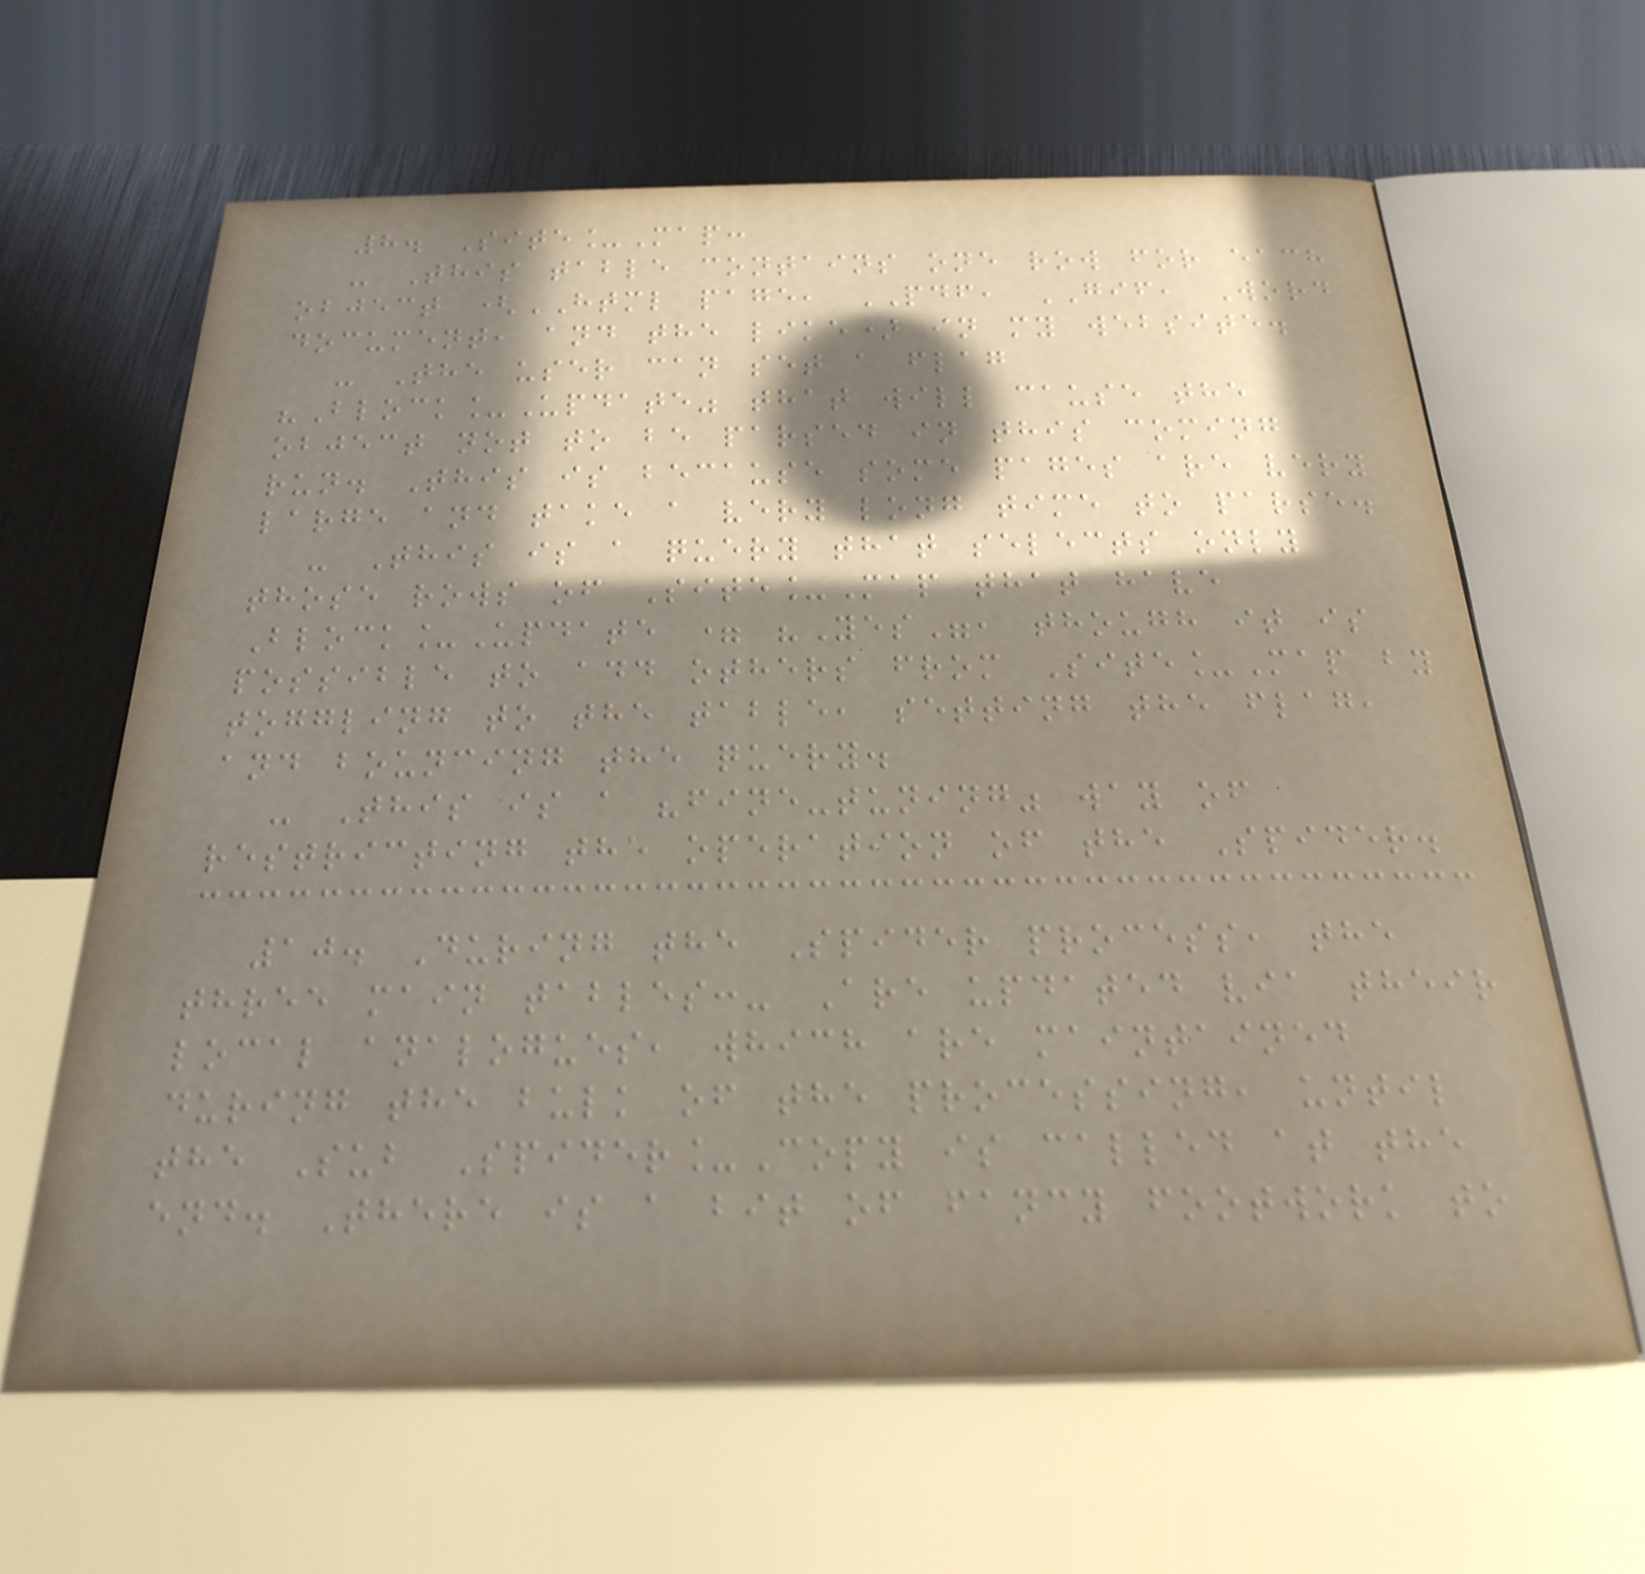8. Site_Map:
- This table contains one row for each
object (HTML page, PDF, GIF, Word
document, and the like) in my website.
- The user can set a flag
"Block_Update" that will cause the
object not to be parsed in this coming
run. This is because some pages are very
large and take a very long time to parse.
- This is a query that selects only
those rows of Site_Map that have
Block_Update = "Yes", though it is
possible to add others from Site_Map by
toggling to the table, setting the flag,
and bouncing the query.
- This is a "fine-tuning" way of
restricting the operation of the Spider.
10. During the Spider process, the
three main tables:- Are updated via their
local analogues, which are maintained
during the bulk of the processing, until
the Sub Spider_Copy is called at the
end. There is a bit of fancy footwork to
